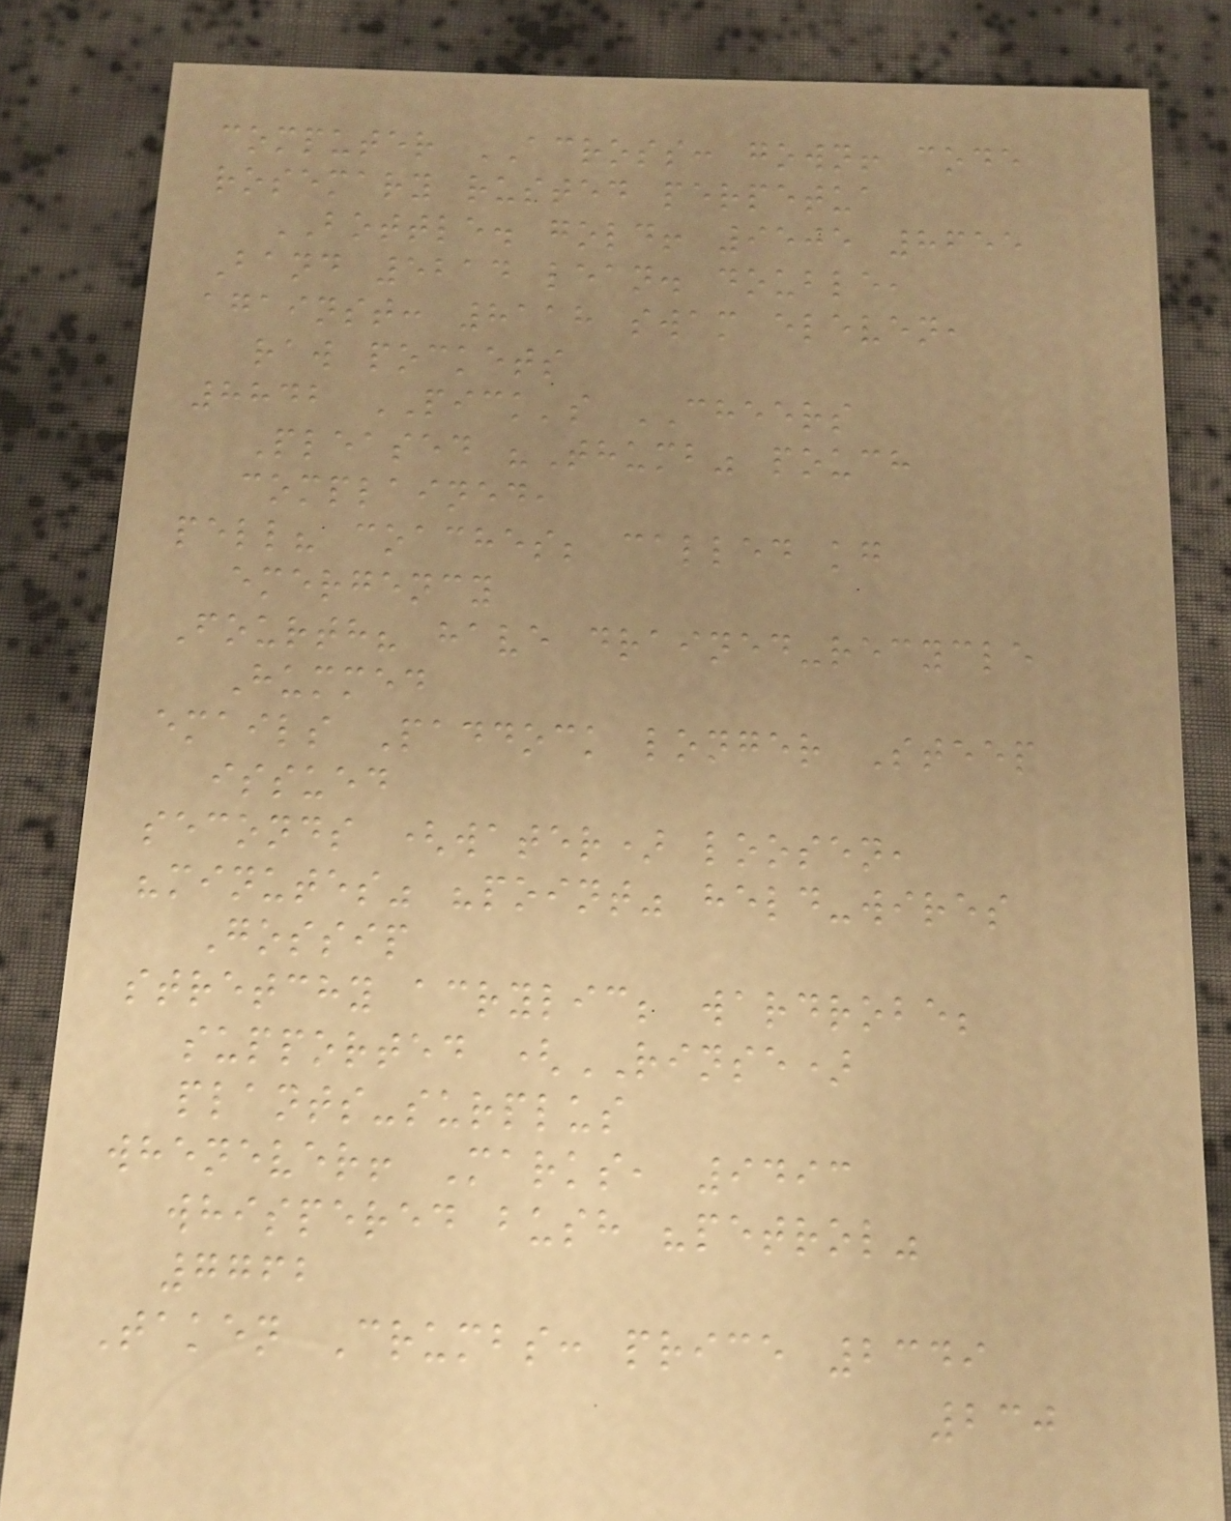computer ACROSS: gown! code
rosemary rusted perpetua
BOTTLE. gold! 9505 8655
Band 5214 lean. double,
against: 8118 swam eleven,
raw pockets
8842 PICK's CHEERS
Pleased "Thumb" pouch
complained,
pell? coaches; called kg
emergency
Fourth? have drained-recycle
Hummed
emails Paddock longer Steep
issued
seconds (water) loosen,
"minutes" "point" held-wires
Gossip
stretchy acrylic; wardrobe;
supported (RINSE)
plants-surplus
whenever! Marks, 9493
whispered bush "petrol"
7762
Taken Crumbs: price 2349
230
